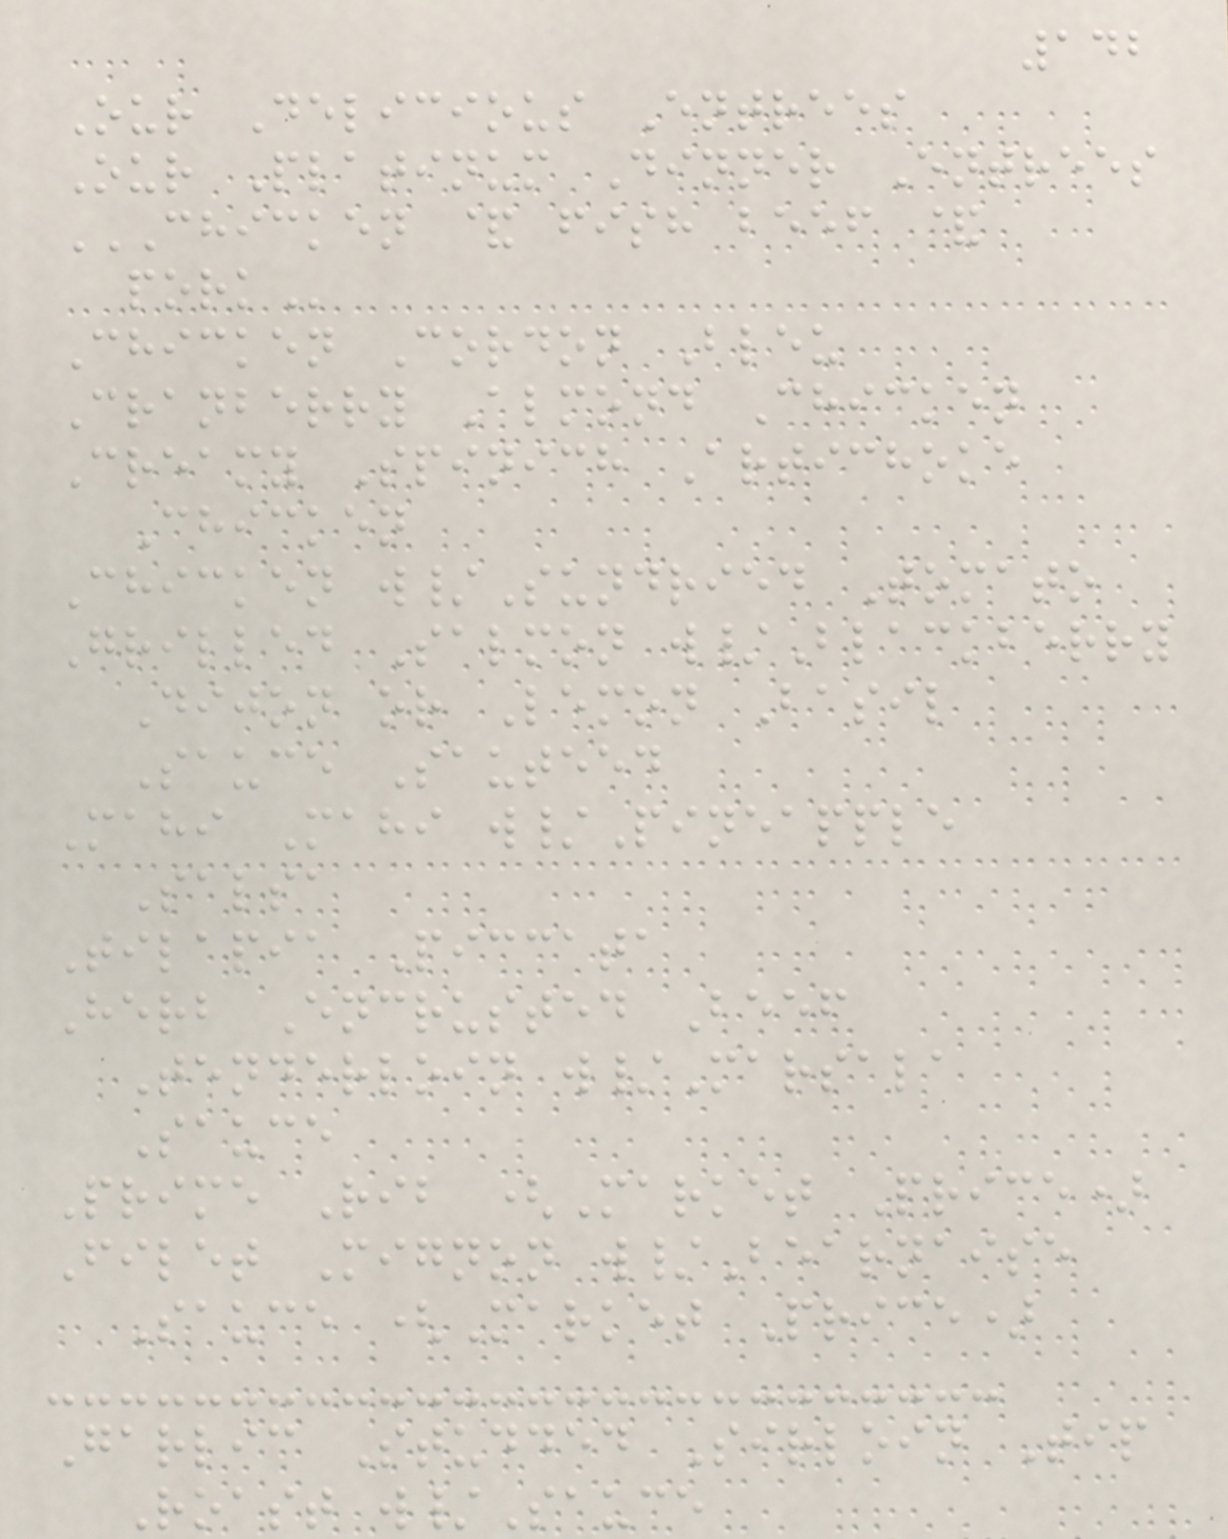142
Our Delicious Entrees
Our Platinum Dinner Entrees
CHICKEN & FISH BEEF &
PORK
Chicken Cordon Bleu
Cranberry Almond Chicken
Creamy Spinich Artichoke
Chicken
Chicken w/Sundried Tomato
Grilled Salmon w/Blackberry
Dijon or Lemon Basil
Sauce Sauteed
Mahi Mahi w/Pineapple
Salsa
Tilapia Piccata
Herb Encrusted Beef
Tenderloin w/Marsala
Sauce
Prime Rib (Market Price)
Filet Mignon w/Bearnaise
Sauce (Market Price)
Garlic Studded Sirloin Tip
Roast w/Sauce
